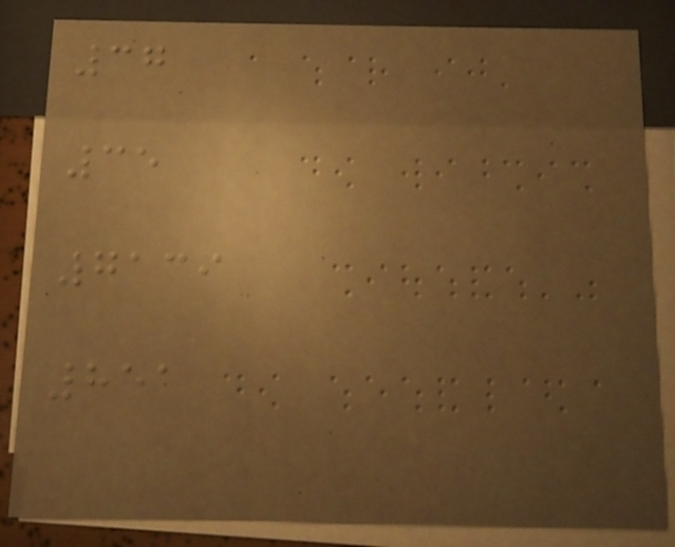37
35
7139
851
